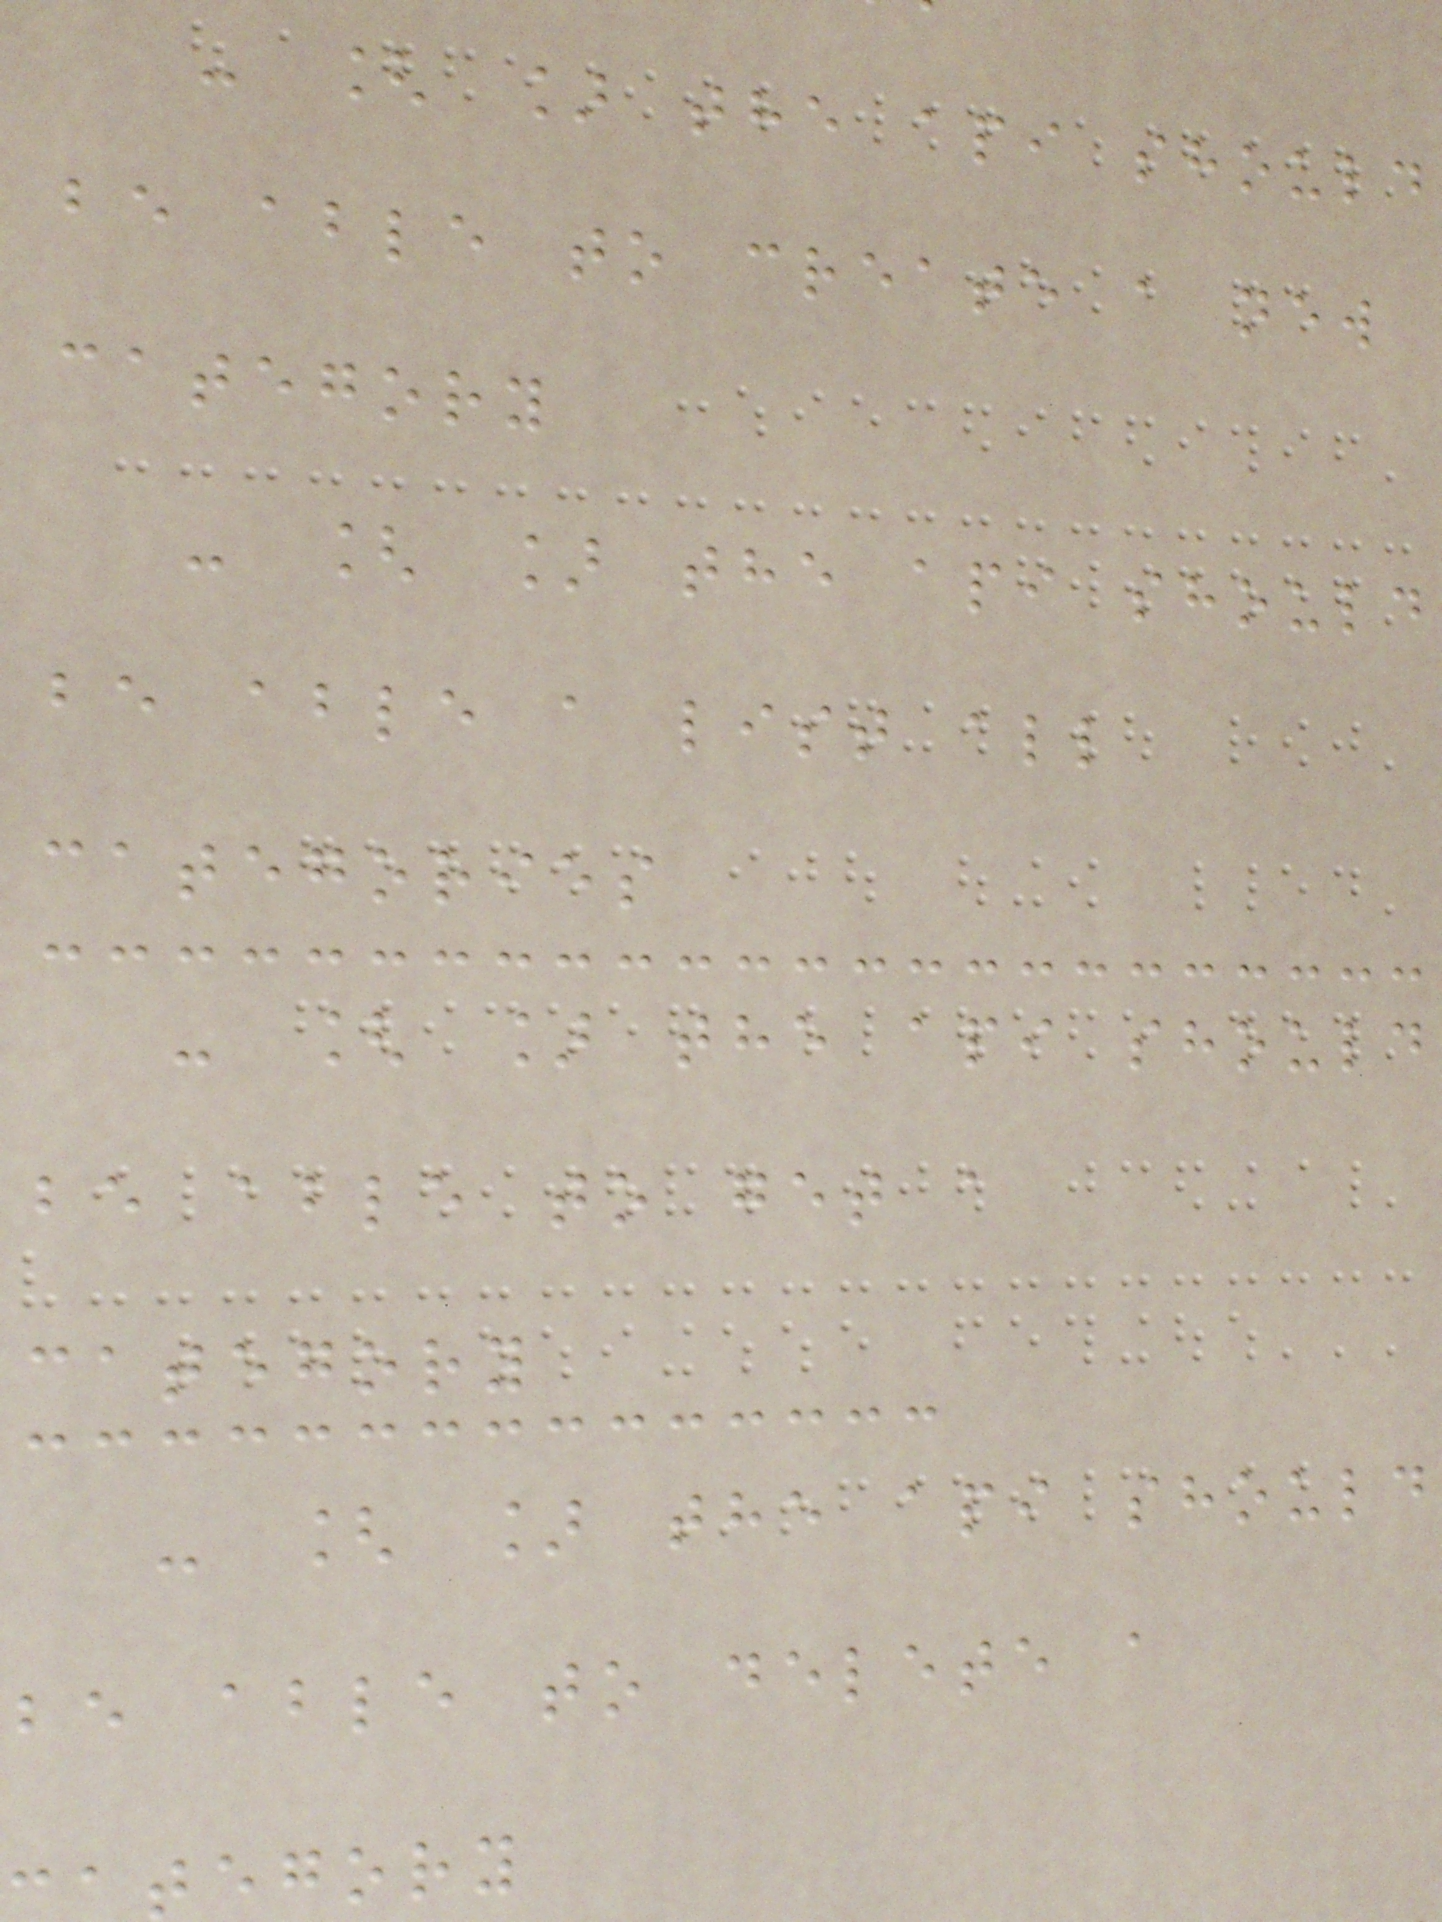- [ ] the api should
be able to create a new
category
- [ ] the api should
be able a list all
categories
- [ ] the api should
be able to get a
category
- [ ] the api should
be able to delete a
tegory
